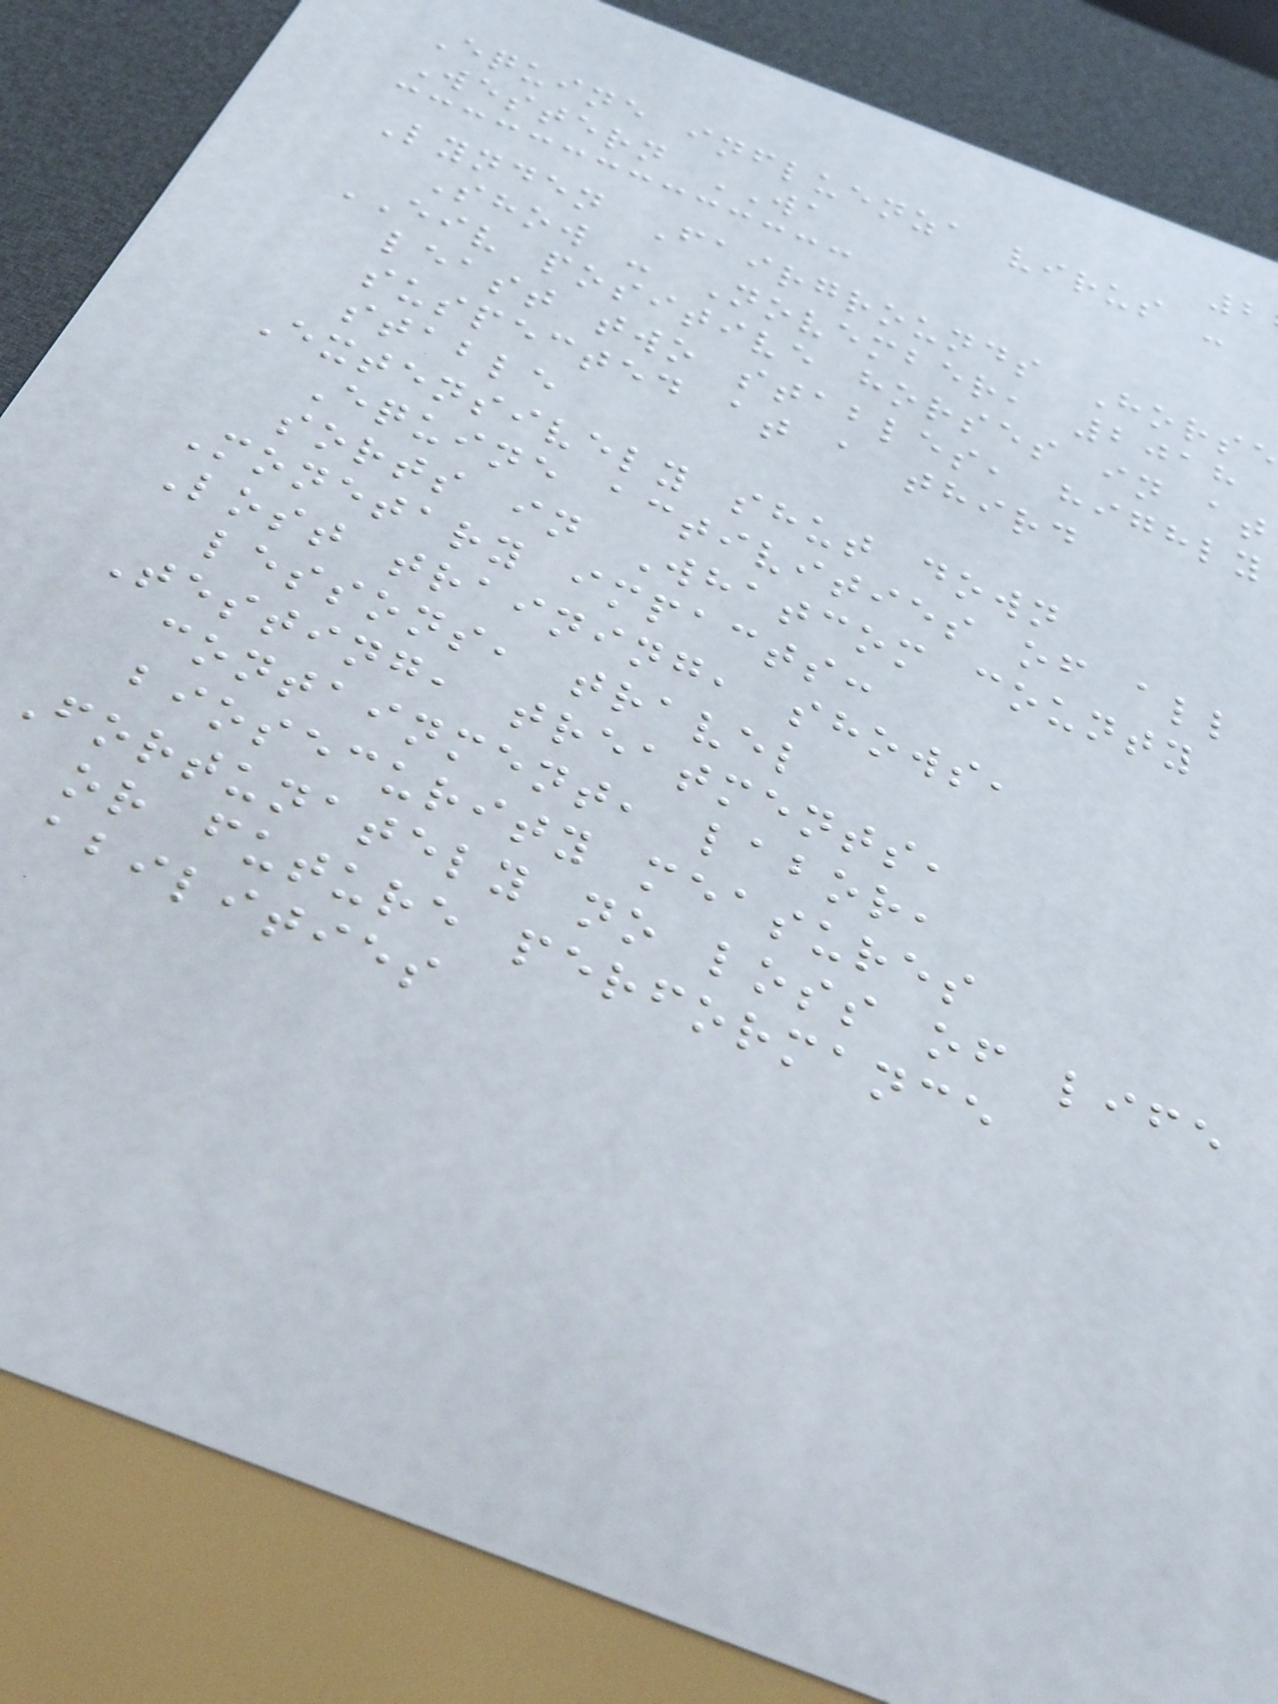Equine influenza virus -
Western WA
Lynden Fairgrounds Horse
Show - November, 2018
EIV positive horses in at
least two stables, highly
suspected at a third
stable
Extensively shut down
Equine activities of all
sorts in Whatcom county
Monetary impacts:
Lost training, shows,
lessons, travel
Testing, treatments,
containment, labor,
biosecurity measures
Fortunately no loss of life
or future performance
abilities
